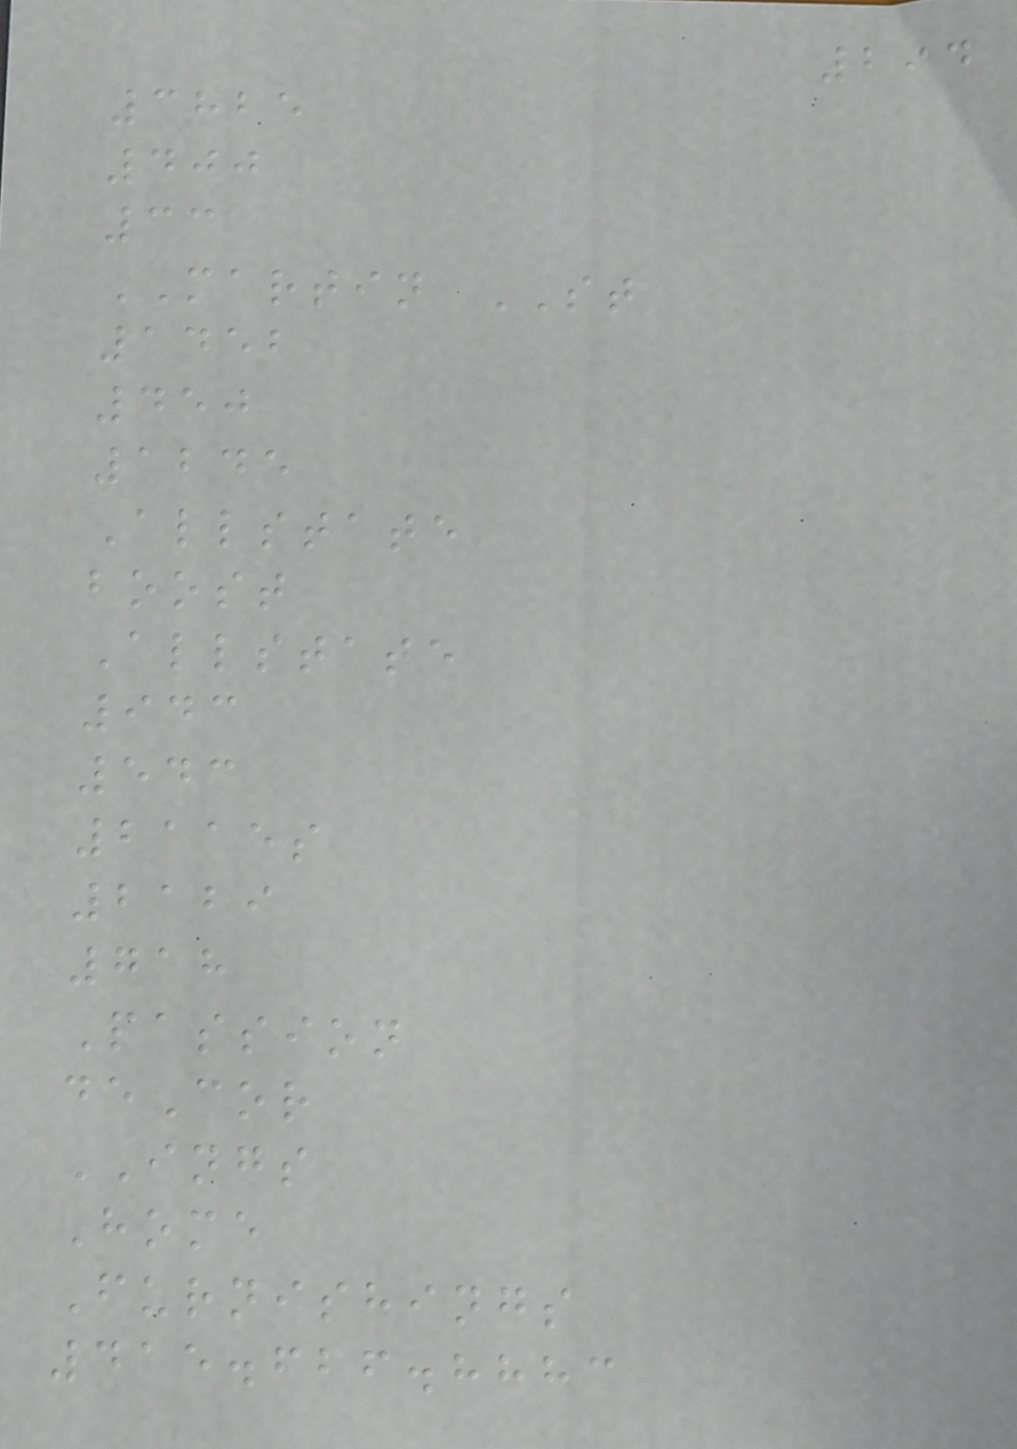294
3825
400
33
MARTIN ST
1452
450
1245
Allstate
boost
Allstate
943
543
2115s
2129
718
Passion
deCor
INGS
Home
Furnishings
415.626.8883
